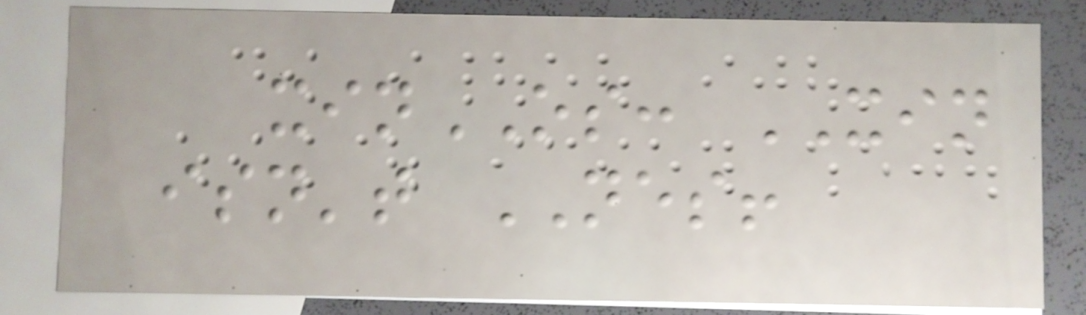xinOS: XIN
isn't NES!
